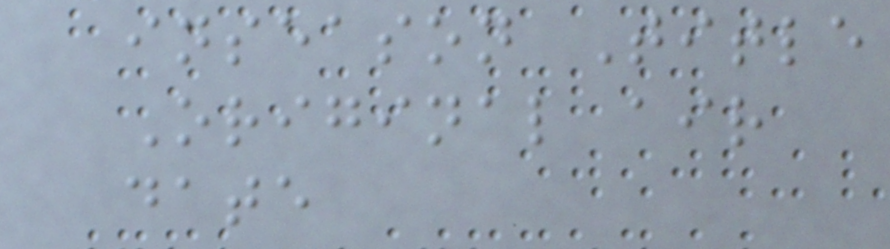inseason Title
Original air
date
